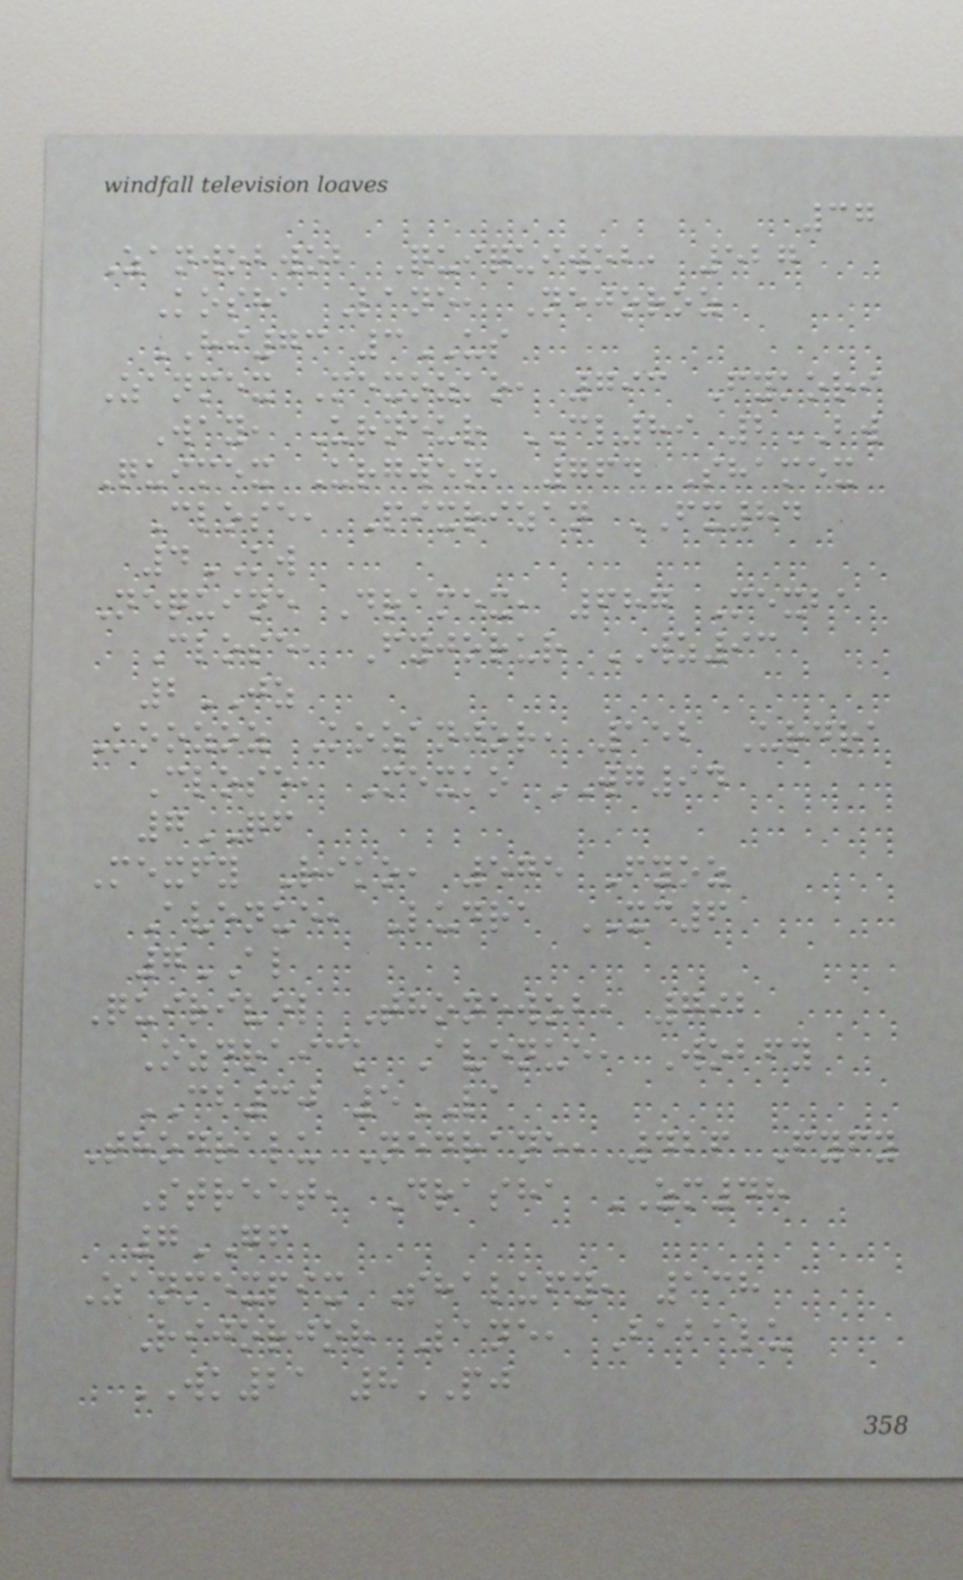37
Zanwobwob Quiquiwob, 527
Kosha Lane, Nejoroz
HI73 3US
Zanmex Mexozko, 793 Fykori
Way, Urneur CL89 2BW
Quimex Urgwen, 764 Shamex
Close, Pixrizan FX84
4KW
Nequine Dramex, 687 Mexba
Close, Fyjorur WZ93
2JZ
Koozoz Kozanjor, 152 Urdra
Close, Mexko WG94
7QF
Mexfy Riko, 575 Fyoz
Avenue, Ludra XC6
7AL
Quirivel Thonewob, 792
Ozdraick Avenue, Wobfy
CB30 5LA
Thodralu Nedrane, 426 Fyfy
Street, Drasha ZM48
7GF
Zanmexpix Shalufy, 138
Rijorjor Lane, Babalu
WK21 8PJ
